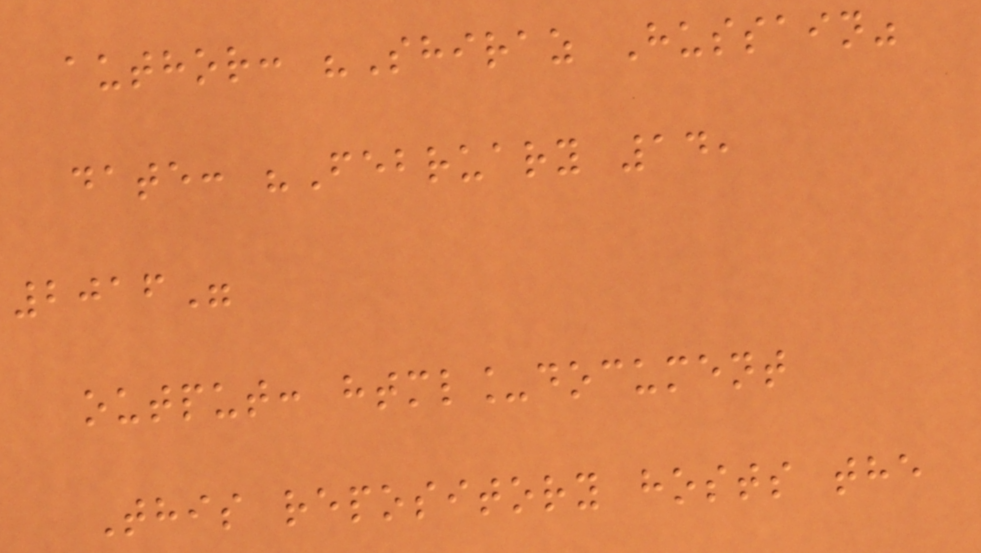author: "Shiraz Hussain"
date: "February 14,
2016"
output: html_document
This repository hosts the
